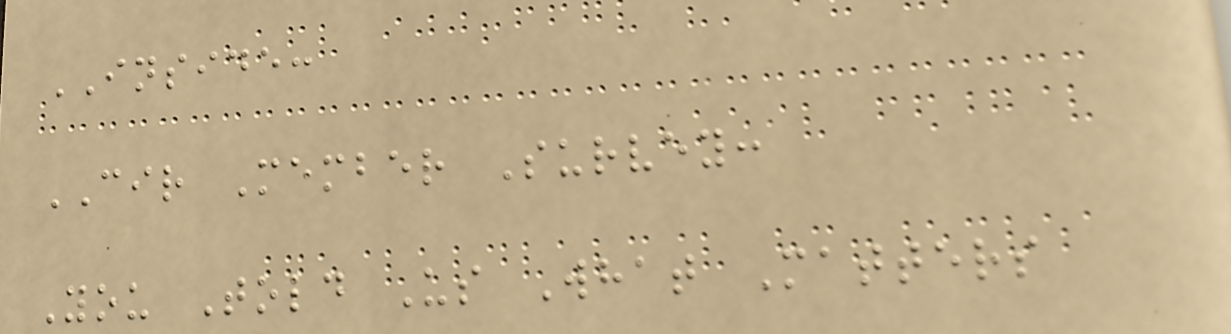INSIDE:
CIR Member Survey:
You Told Us What Matters
